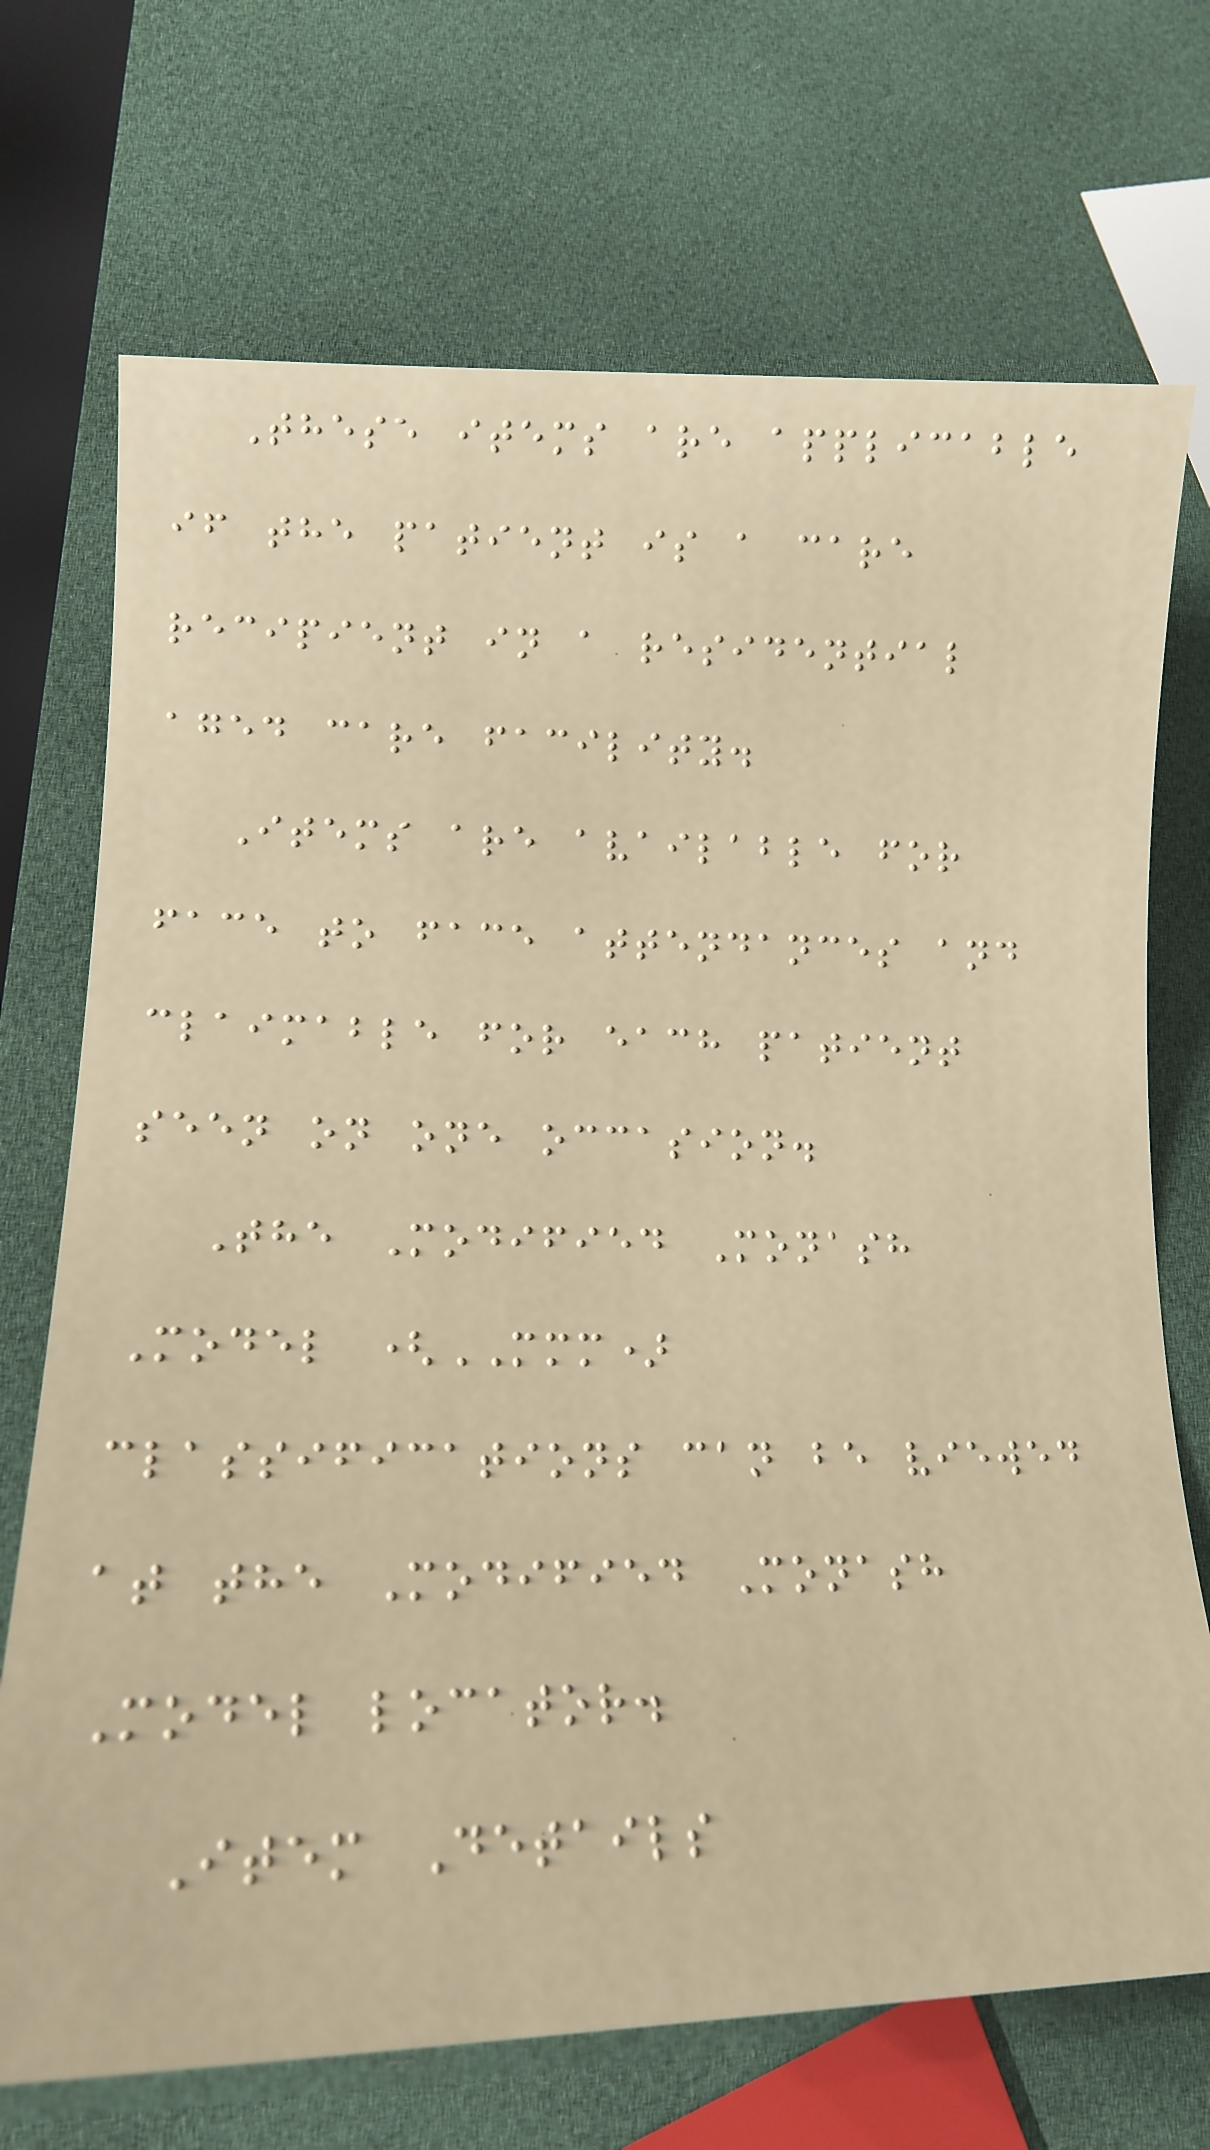These items are applicable
if the patient is a care
recipient in a residential
aged care facility.
Items are available for
face to face attendances and
claimable for each patient
seen on one occasion.
The Modified Monash
Model (MMM)
classifications can be viewed
at the Modified Monash
Model locator.
Item Details
